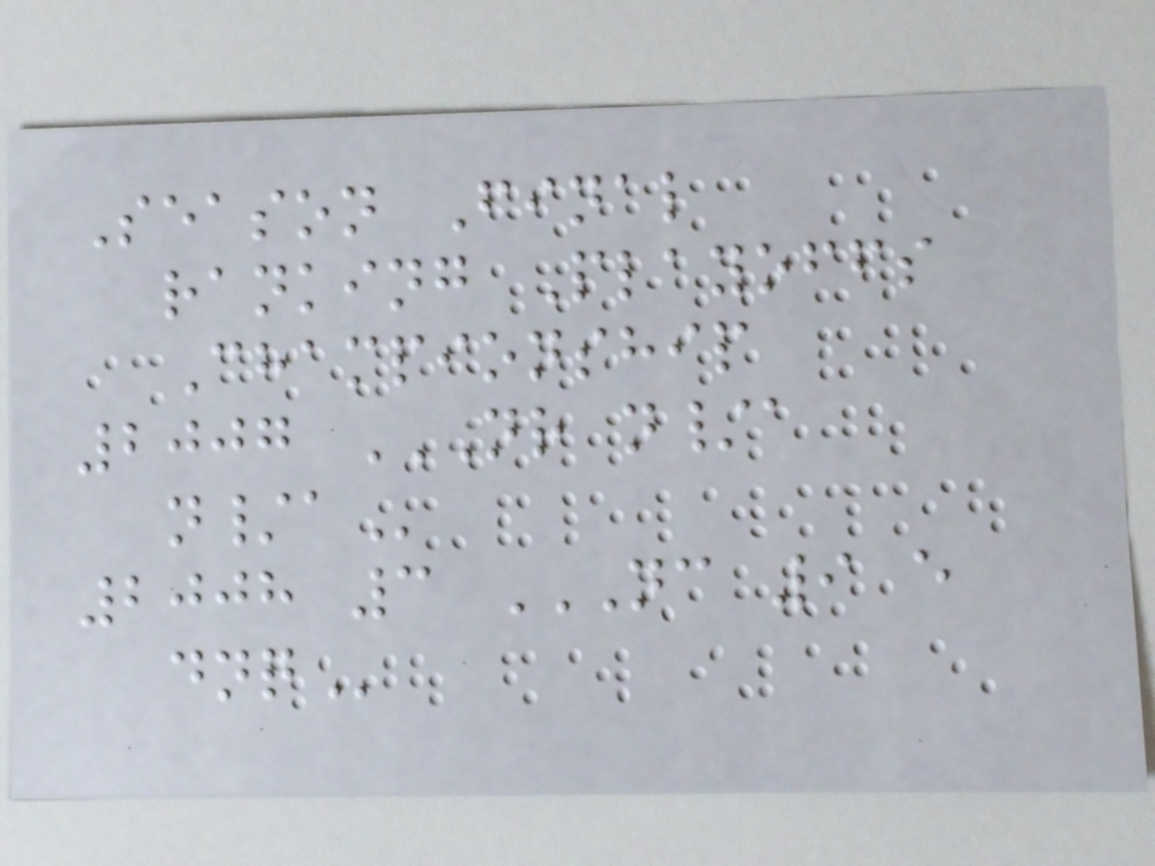Season Final
ranking Playoffs
Championship
2007 NR N/A
N/A
2008 3 NC 9 E
DNQ
